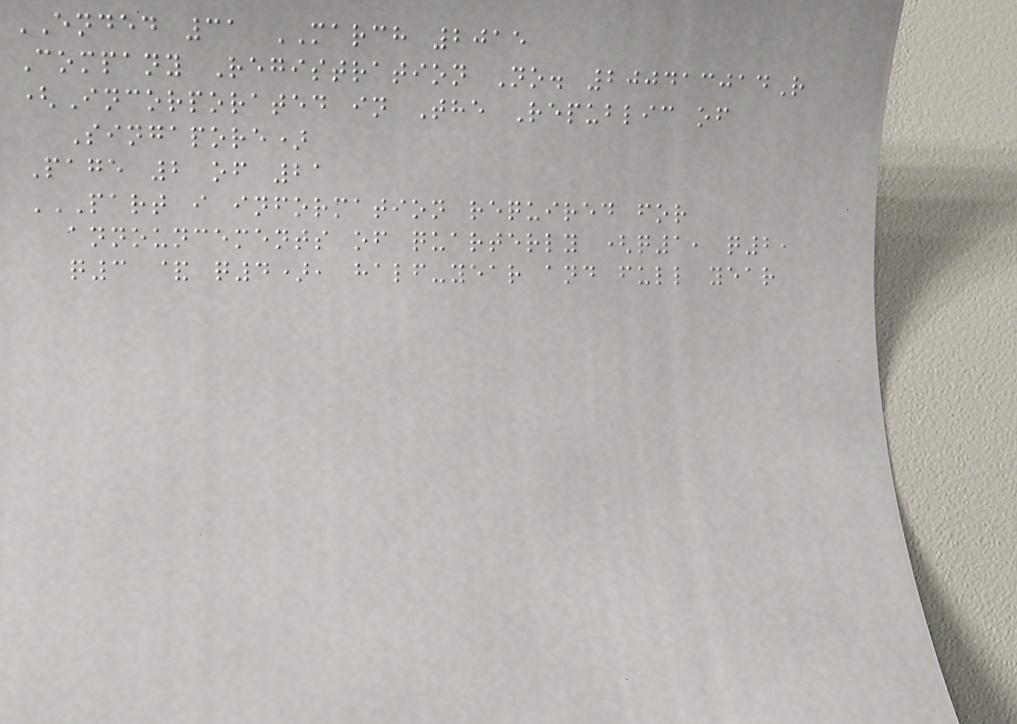ENDED 31 MARCH 2015
Company Registration No. 200413014R
(Incorporated in The Republic of
Singapore)
Page 2 of 21
PART I INFORMATION REQUIRED FOR
ANNOUNCEMENTS OF QUARTERLY (Q1, Q2,
Q3 & Q4), HALF-YEAR AND FULL YEAR
